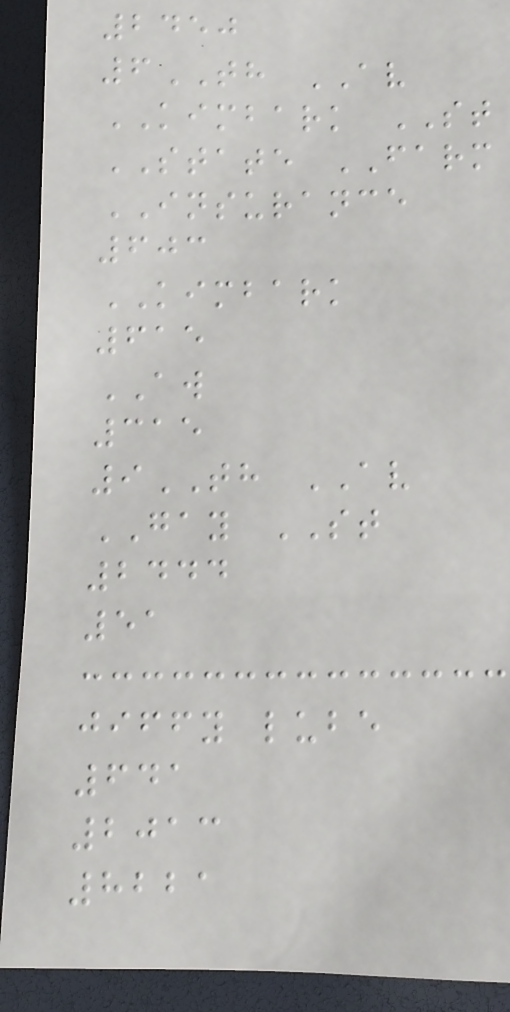2450
6TH AV
KIMBARK ST
STATE FARM
INSURANCE
603
KIMBARK
615
AW
315
9TH AV
GAY ST
2444
51
jiffy lube
641
2013
8221
